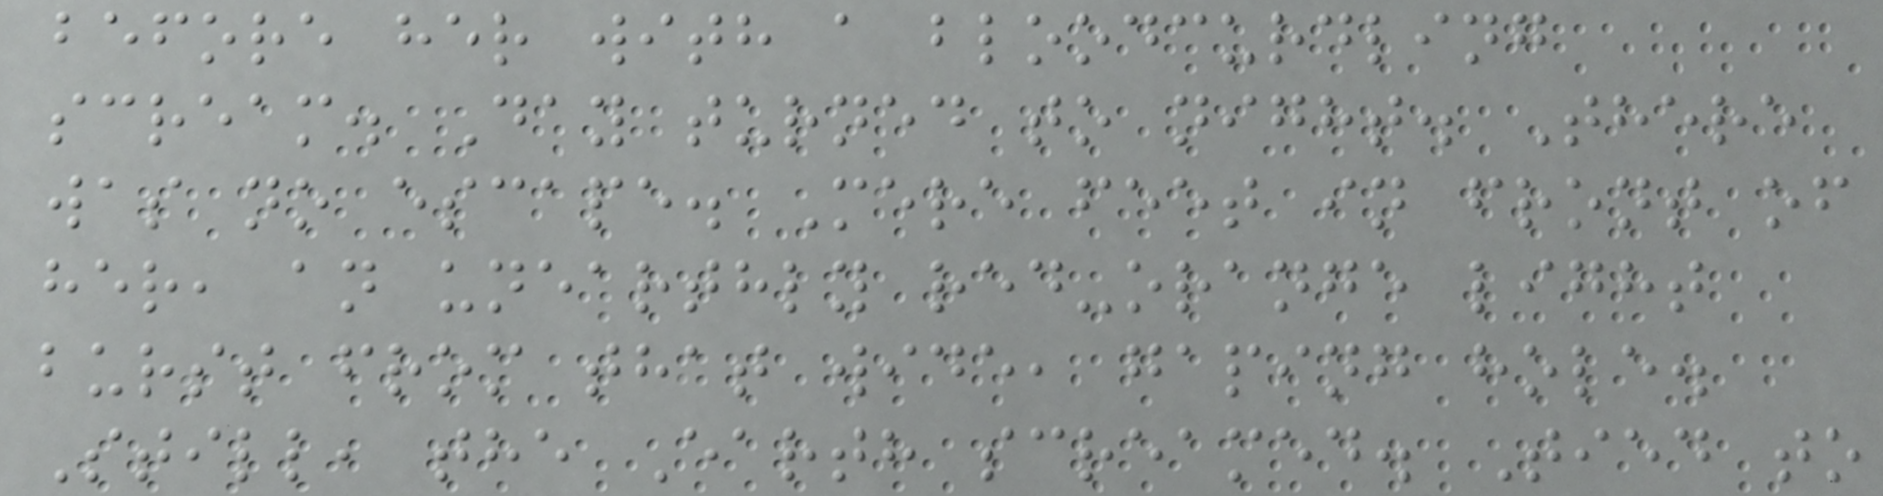before her with a bloodcurdling
scream. Day turned to night. There
was no escape. Mere feet in front of
her, an unearthly red-orange light
burst from that wide, gaping hole.
Still, the Earth screamed. Tied to
